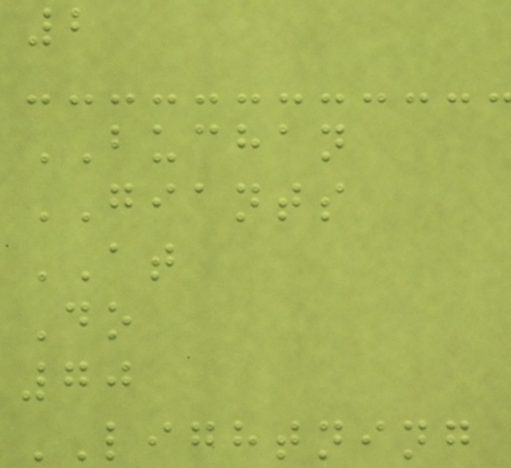2
BUCHAN
GIANTS
AT
Do
70
LIGHTNING
